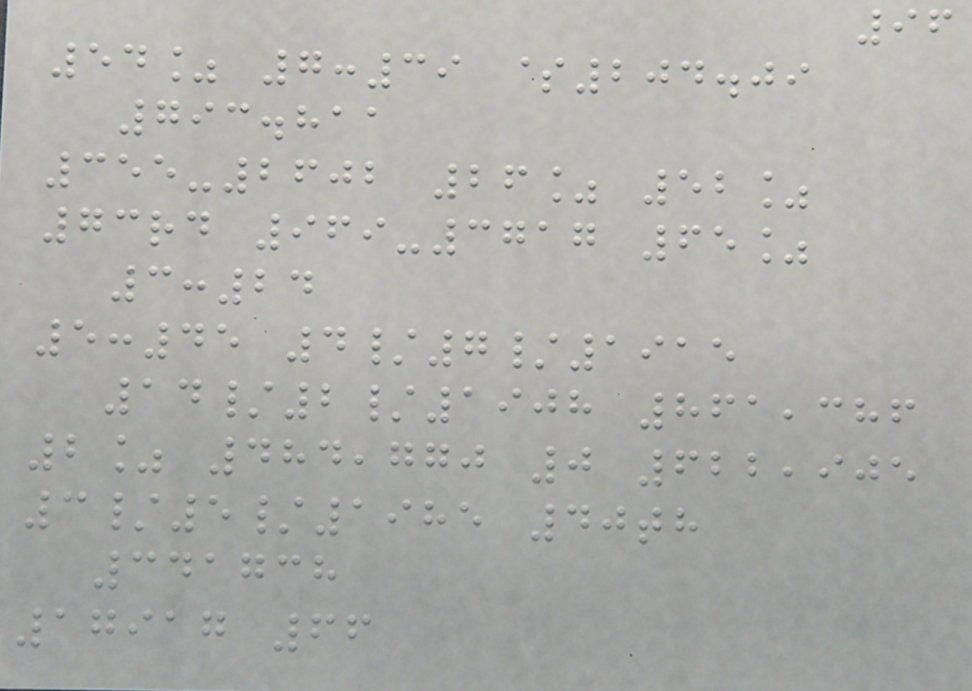96
54% 7:39 $204.09
793.811
355-2602 26% 52%
73rd 969-3717 65%
3:24
5:45 4/7/1915
14/2/1908 861,386
2% 484,770 0 622,905
3/5/1985 40th
341738
17917 66
